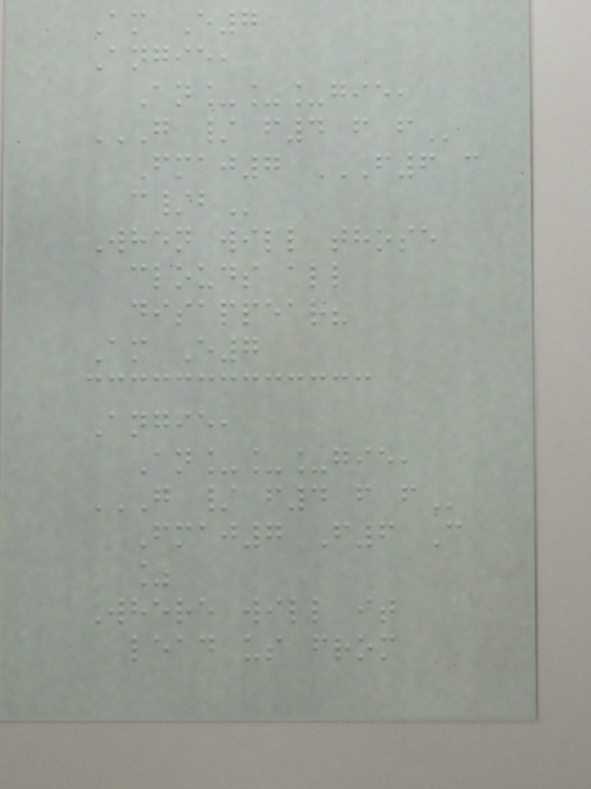Am E7
Angie,
An___gie,
G / F4 F F
Fmaj7 F6 C
C/B
When will those
clouds all
disappear?
Am E7
Angie,
An___gie,
G / F4 F F
Fmaj7 F6 C
%
Where will it
lead us from
